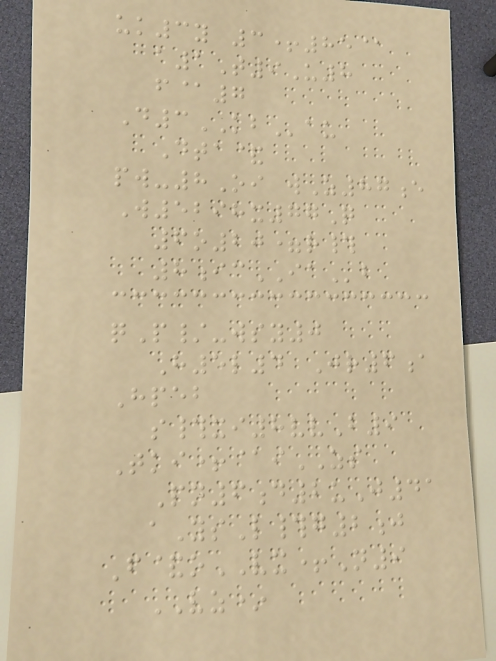uk3y 3+85@
a1T9U8
f@7
D3KBau
Dta&
pw-8Oi wZ87e
W5298x77Q
6o20=r#
8icIAb
qP/-wsy0
H5l4 Jr6a
Hpeb
s#xi8vvB9
Tki+@iZS
Pn6d2uJ41
aYsL#g2j
F&oVX+N9
VZ*
